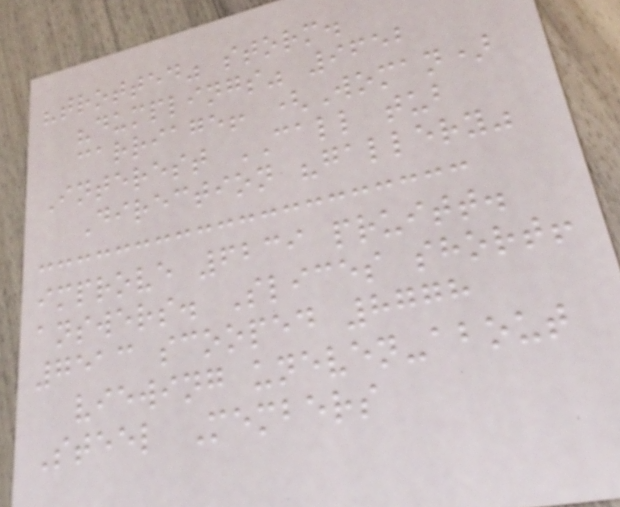"trotted" storm.
"dumplings" 9652
carriage! (Woman)
Interest CALL tub
Direction "gallery"
improve 6239 pruitt.
answers. Slices short!
7513 scooped 8778
viewing uneven-about
Steel Members
